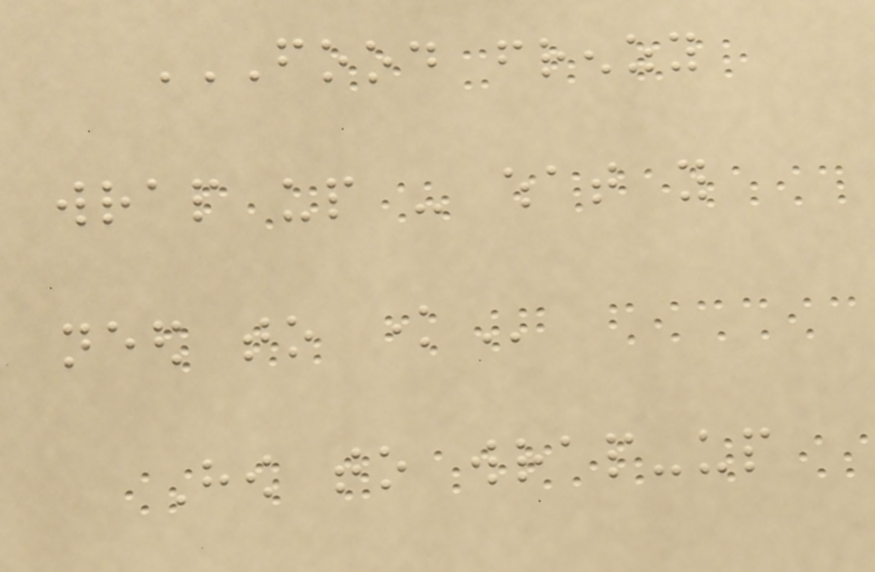FOOD FRENZY
WRAP UP - WHAT YOU
NEED TO KNOW
How to wrap-up
